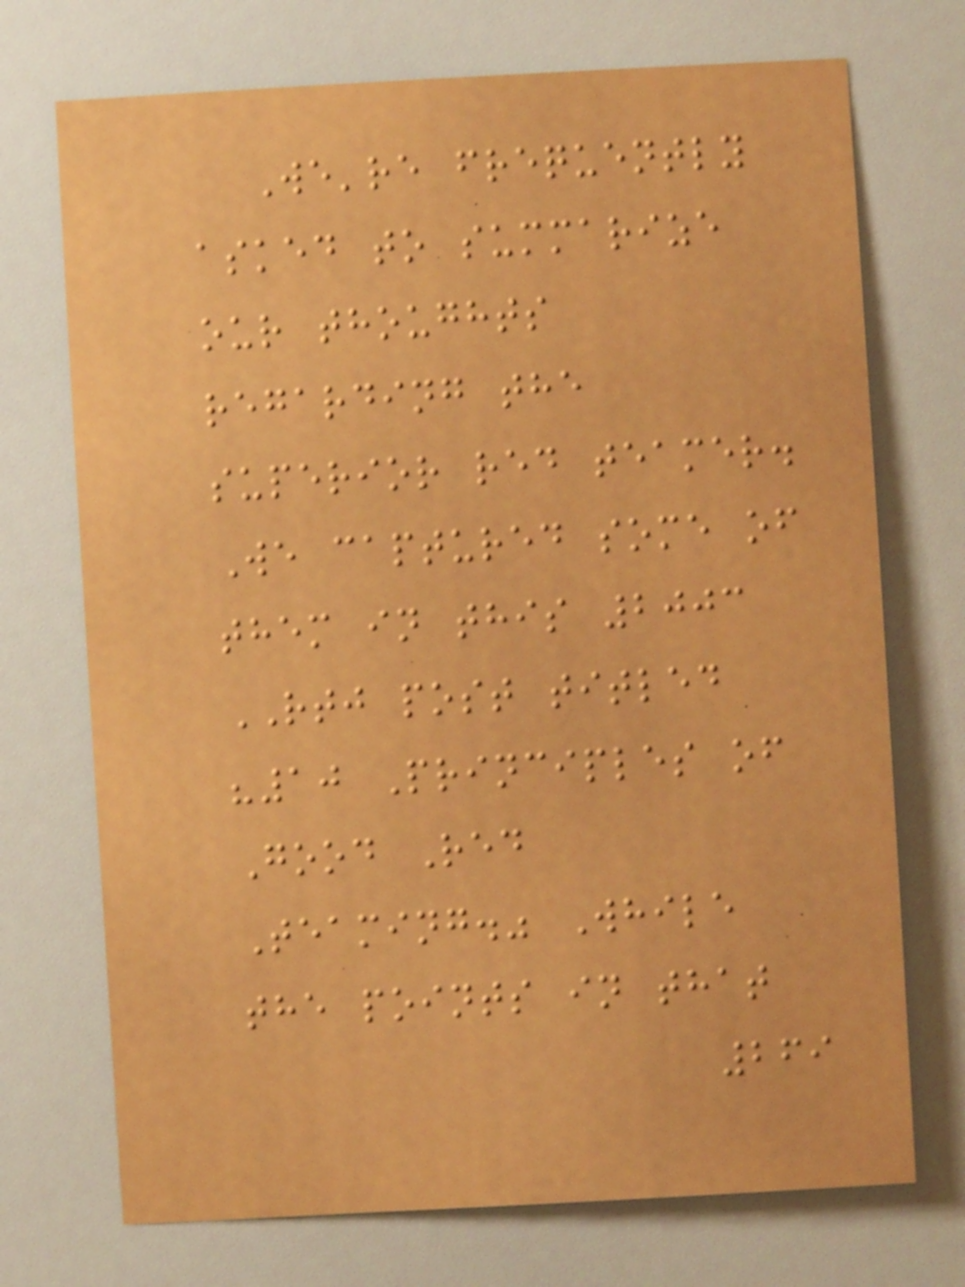We're frequently
asked to summarize
our thoughts
regarding the
superior red teamer.
We captured some of
them in this 2003
RTJ post titled
"10 Principles of
Good Red
Teaming." While
the points in that
269
